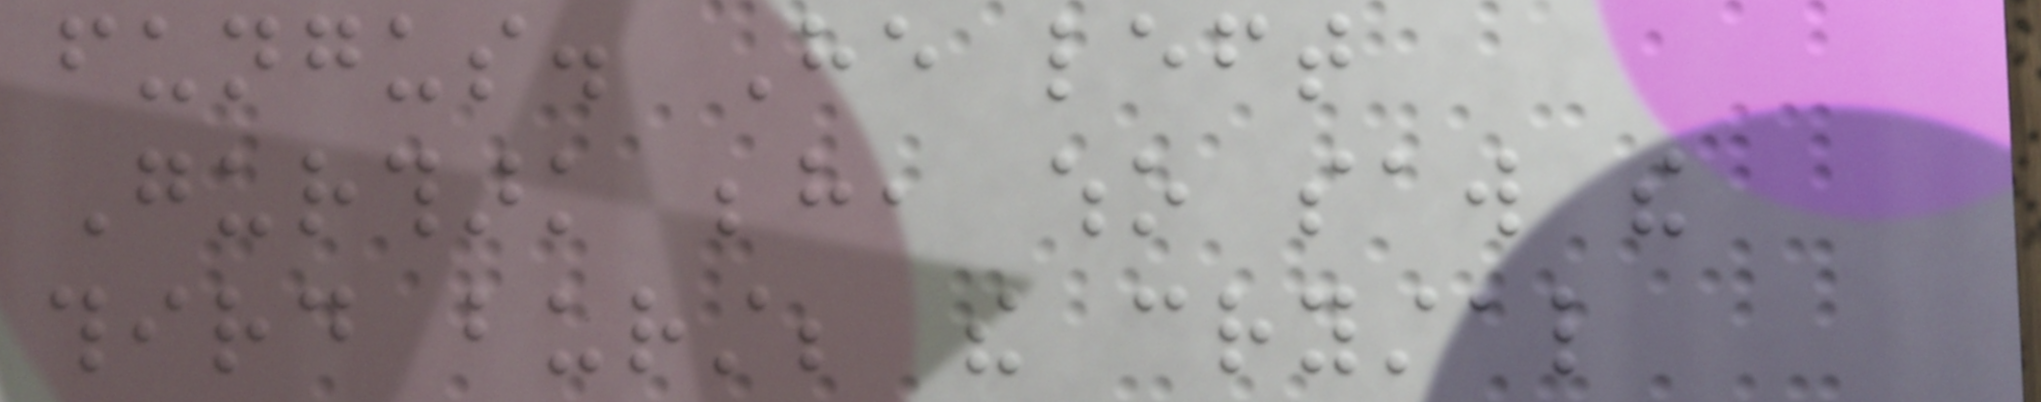fungus. He left
Gurthark behind, who saw the
third burst; the crystal
